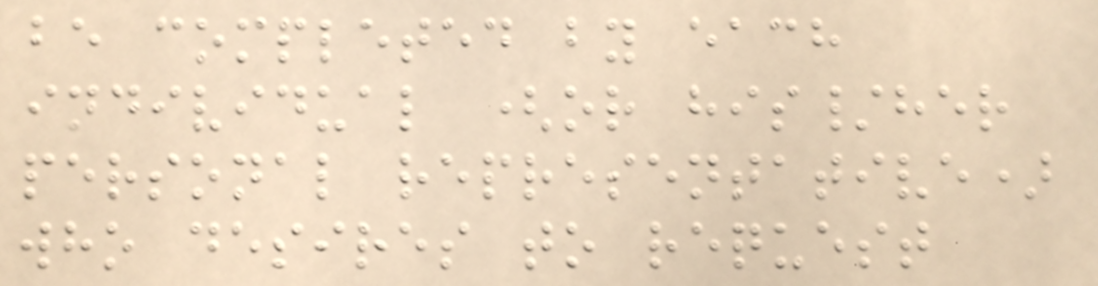be completed by each
individual (or his/her
personal representative)
who desires to request
